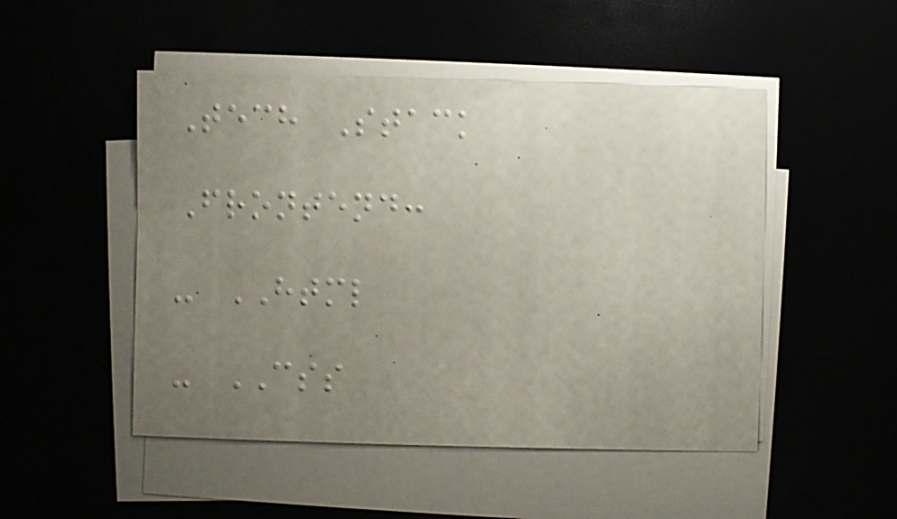Tech Stack
Frontend:
- HTML
- CSS
